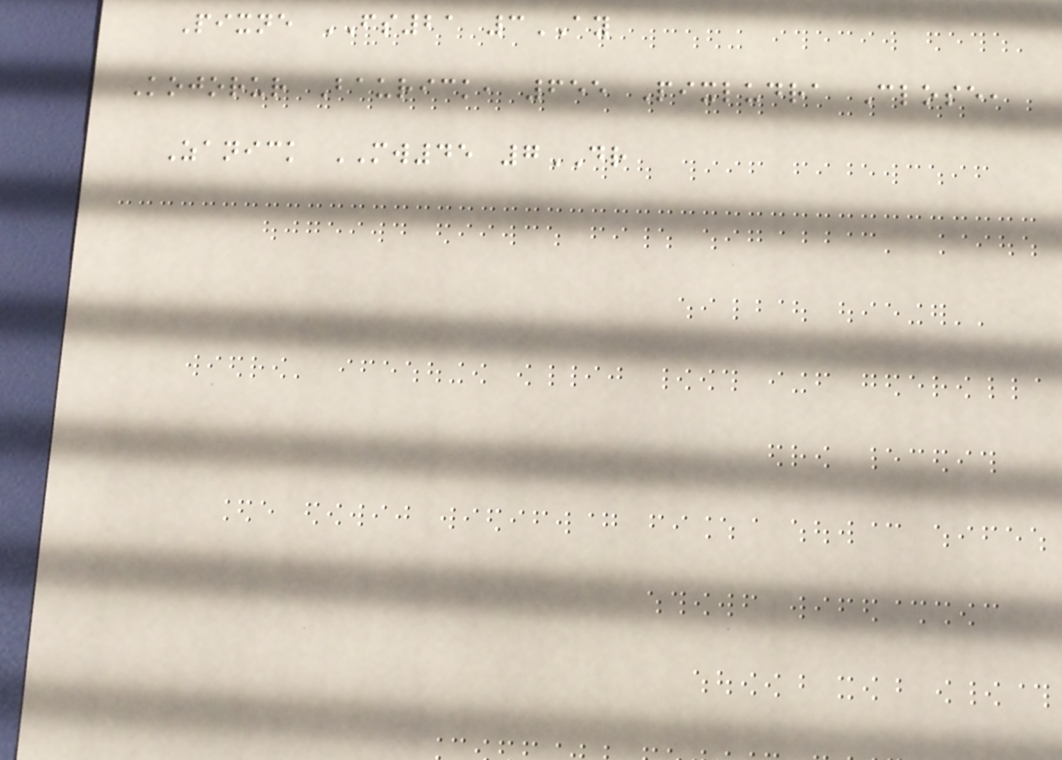Pixne FS21 3AY
Kojorur Baurick, 655 Pixludra Close,
Zanick MW45 7DR
